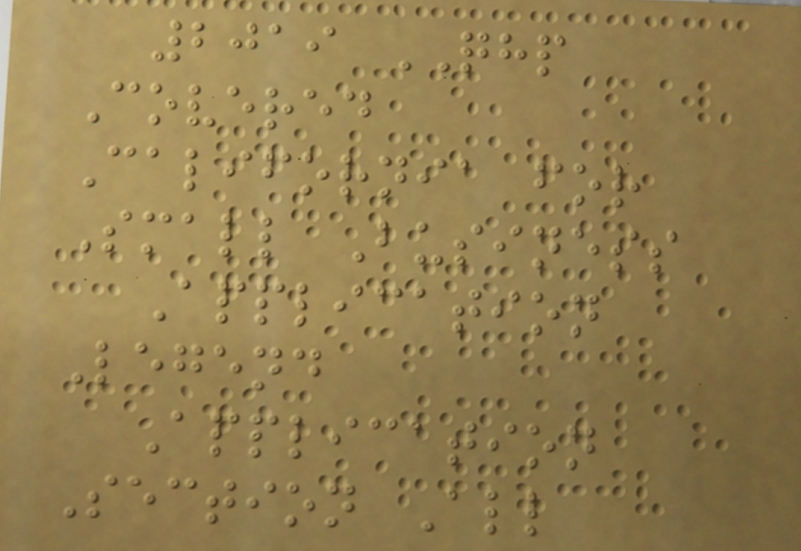2019 QHP
Covered
California for
Small Business
Application
Legend
Application
Section All
